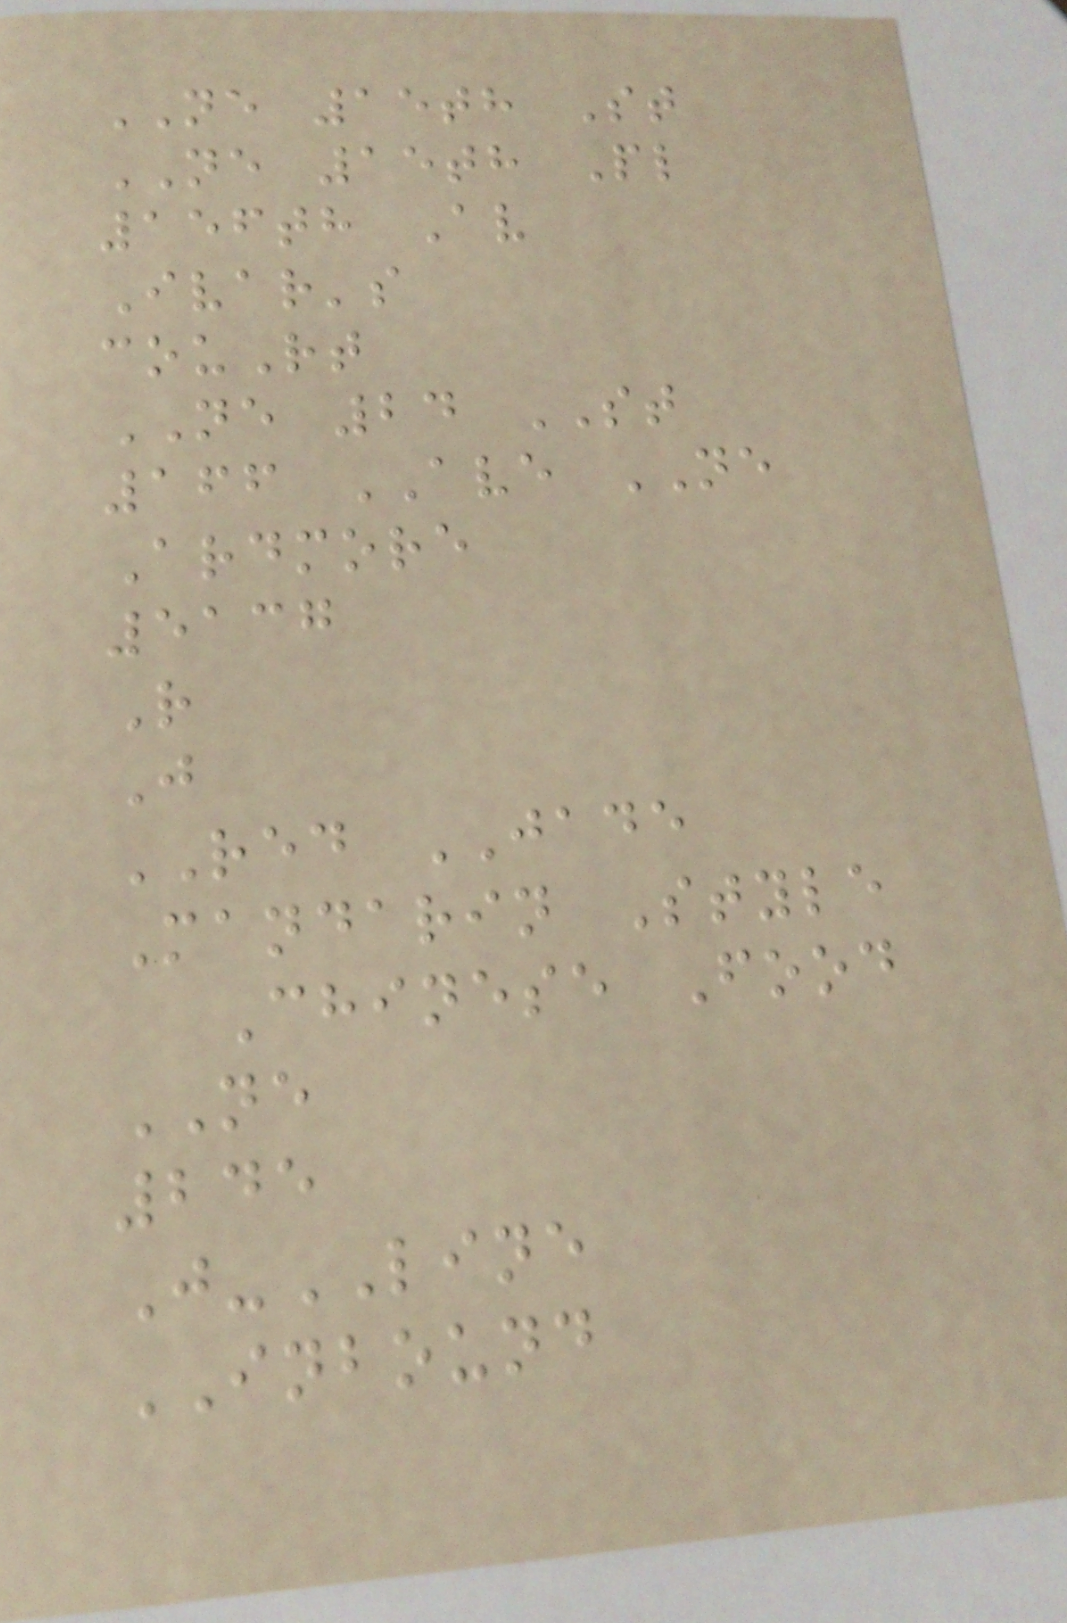NE 15th St
NE 15th Pl
156th Av
Ivar's
couRt
NE 24 ST
166 AVE NE
Ardmore
5137
R
J
RED JADE
Mandarin Style
Chinese Food
NE
245
J-LINE
INBOUND
